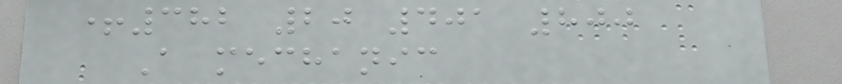+382 20 401 800
A mechanic
